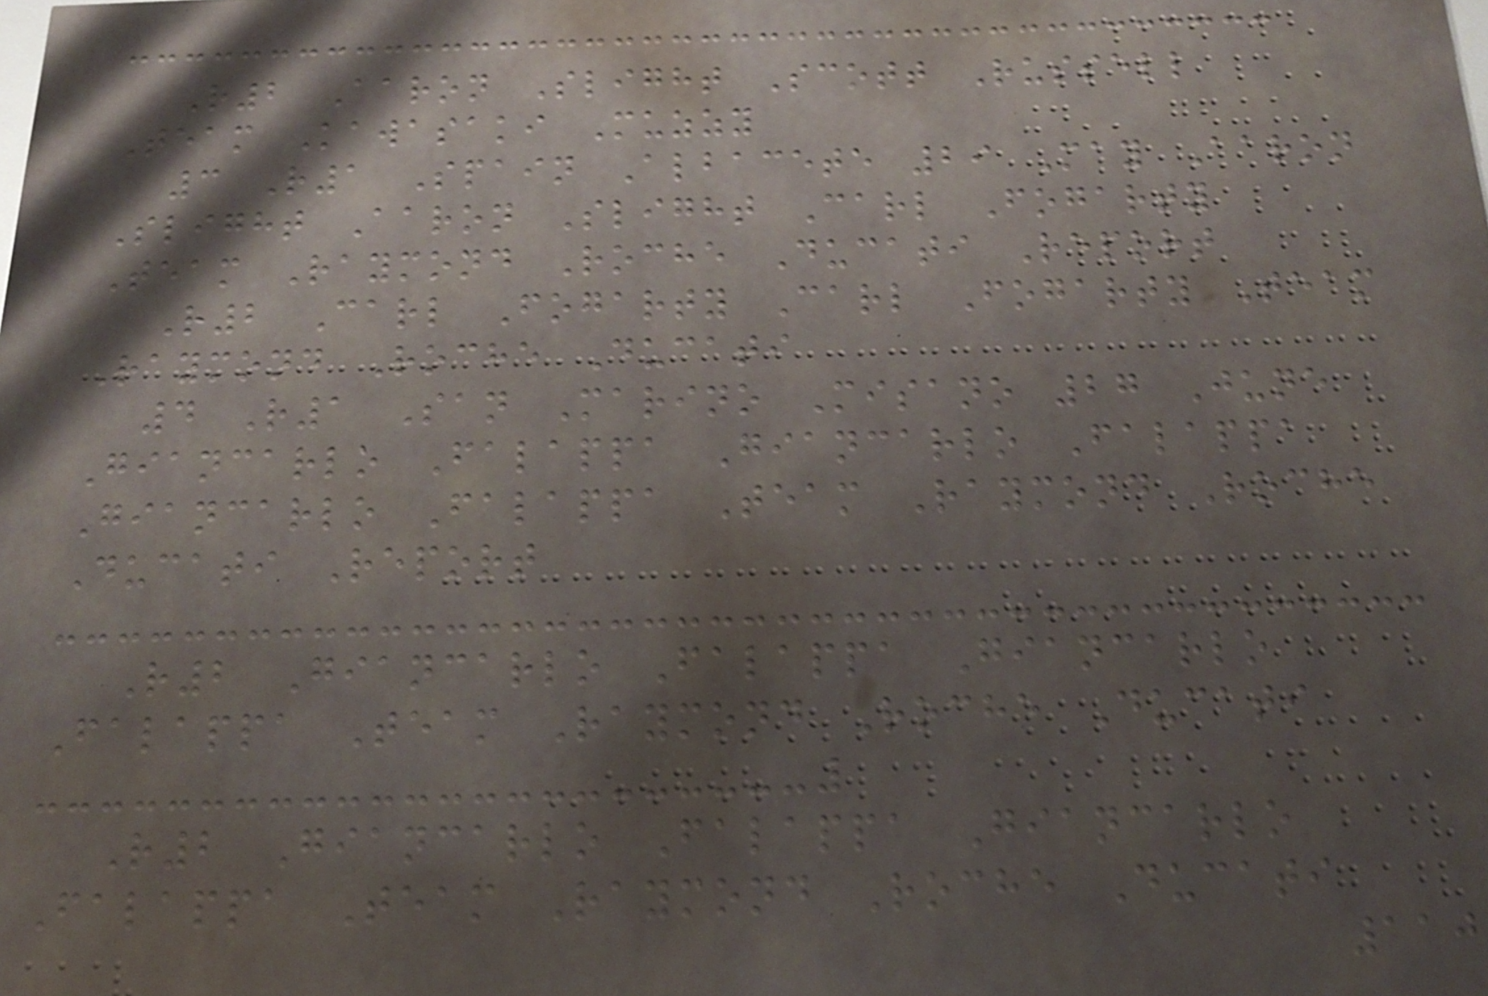R2 Aaron Slight Scott Russell
Team Kawasaki Muzzy
3 R1 Spain Albacete 29 May Aaron
Slight Aaron Slight Carl Fogarty
Team Raymond Roche Ducati Report
R2 Carl Fogarty Carl Fogarty Team
Raymond Roche Ducati
4 R1 San Marino Misano 27 June
Giancarlo Falappa Giancarlo Falappa
Giancarlo Falappa Team Raymond Roche
Ducati Report
R2 Giancarlo Falappa Giancarlo
Falappa Team Raymond Roche Ducati
R2 Giancarlo Falappa Giancarlo
Falappa Team Raymond Roche Ducati
110
